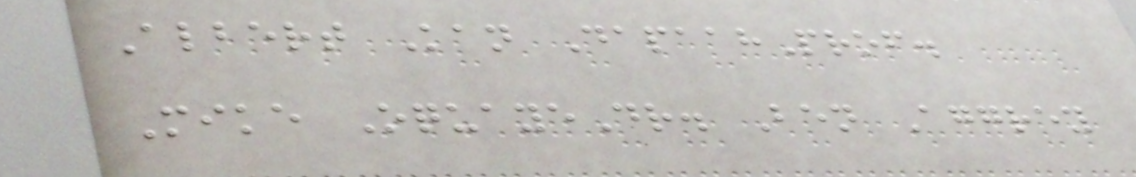Albert Kan DapaahProf.
Mike OquayeDr. Ben Aggrey
